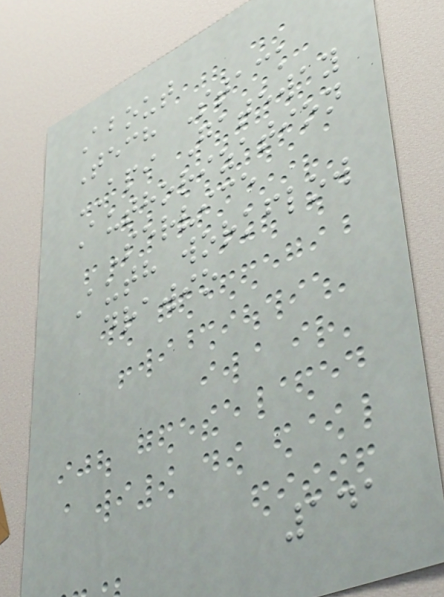About
Tech Stack
API Gateway
Authorization
Service
Auth workflow
drawio
141
